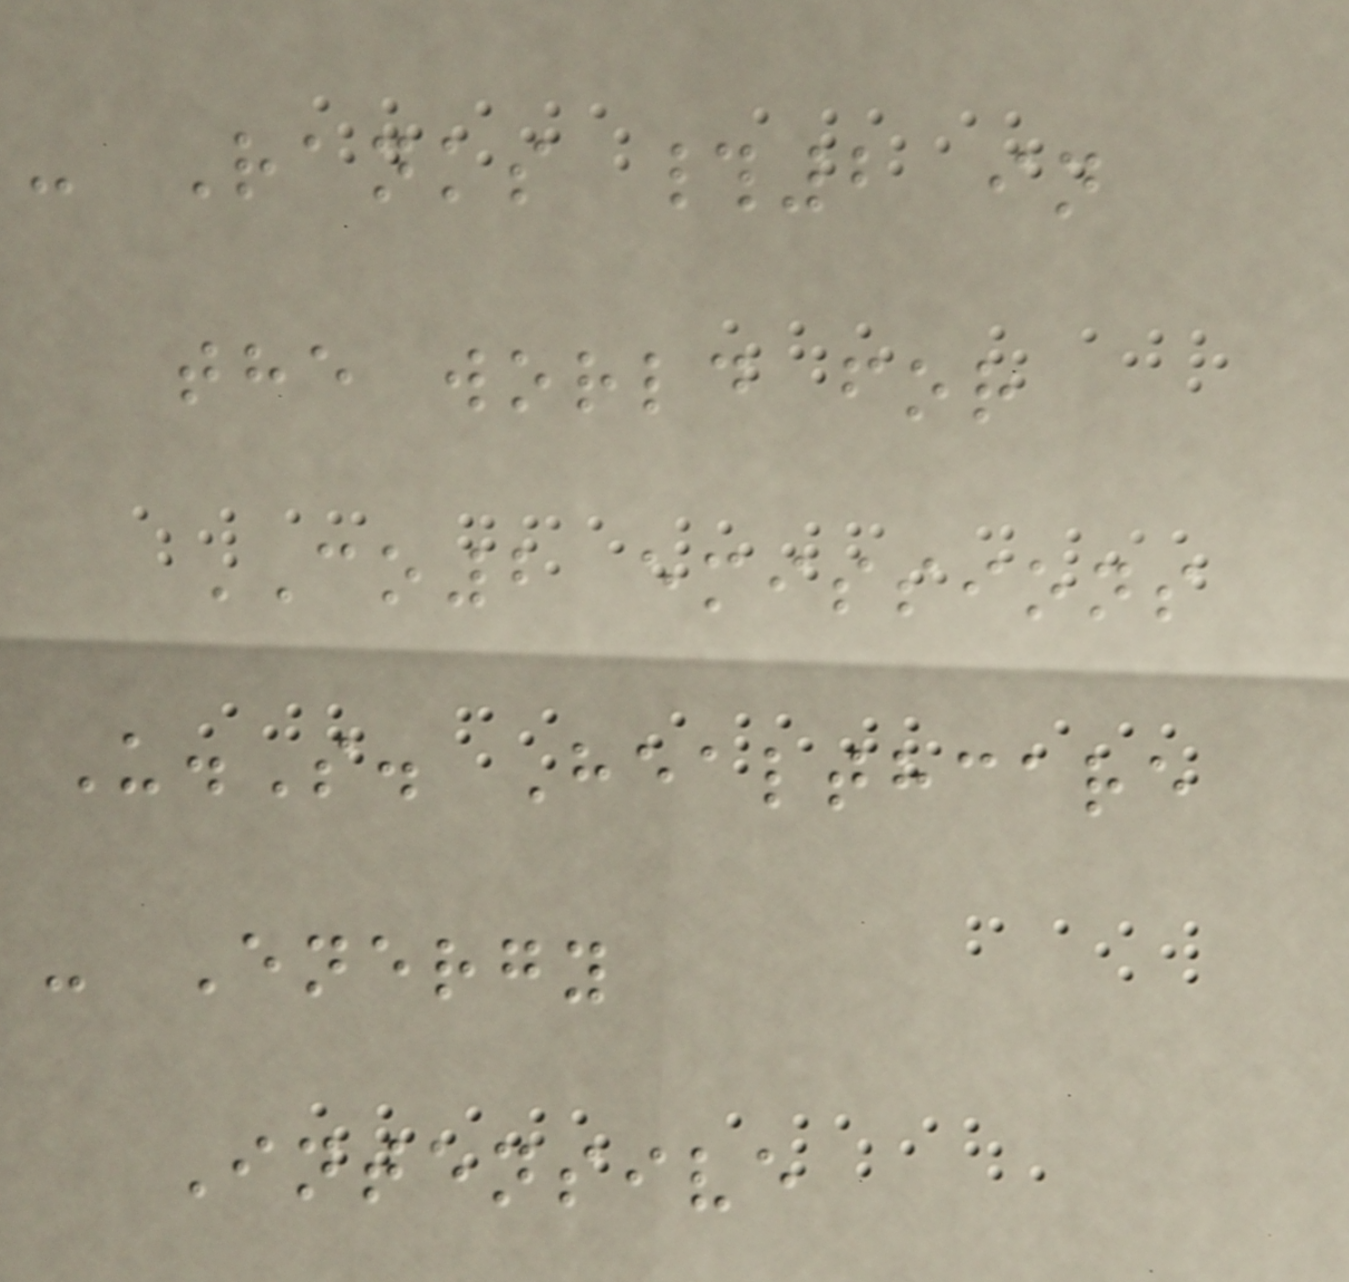- Ranks #2 in
the world for
CO2 emissions
U.S. Healthcare
- Energy
Intensive
